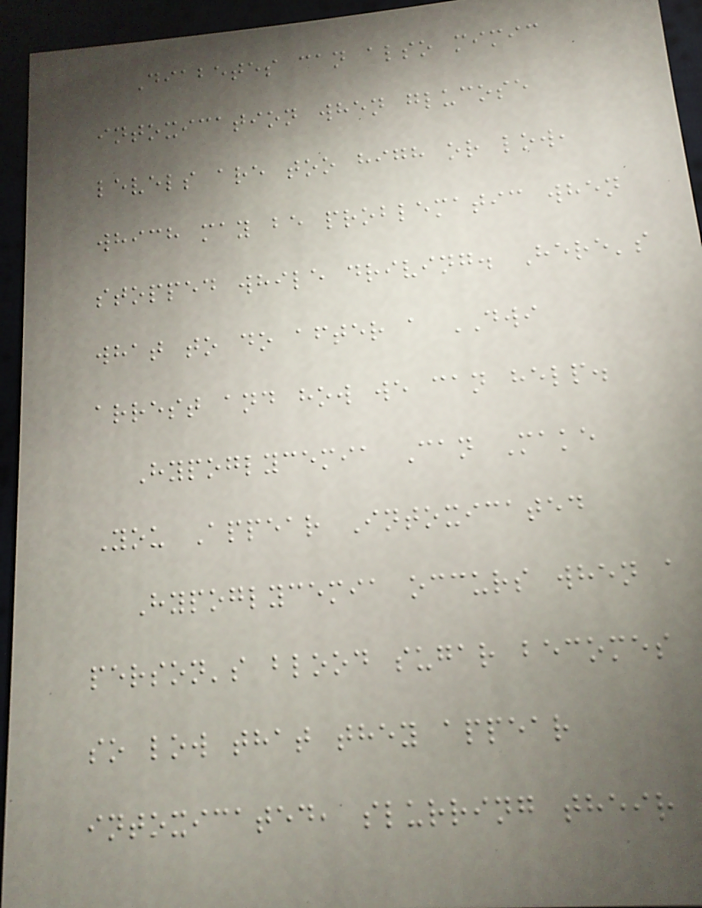Diabetes can also mimic
intoxication when glucose
levels are too high or low,
which may be problematic when
stopped while driving. Here's
what to do after a DWI
arrest and how we can help.
Hypoglycemia Can Make
You Appear Intoxicated
Hypoglycemia occurs when a
person's blood sugar becomes
so low that they appear
intoxicated, slurring their
